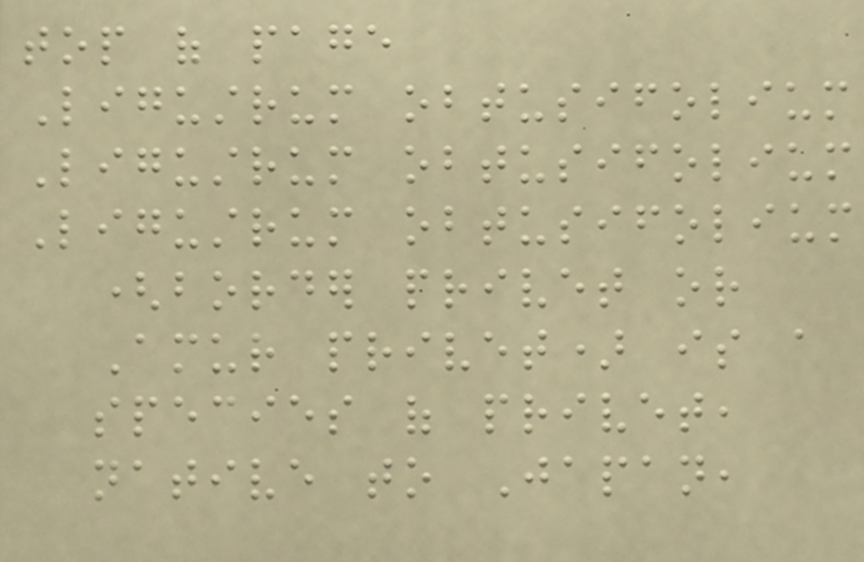top of page
Ligustrum obtusifolium
Ligustrum obtusifolium
Ligustrum obtusifolium
(border privet or
Amur privet) is a
species of privet,
native to Japan,
